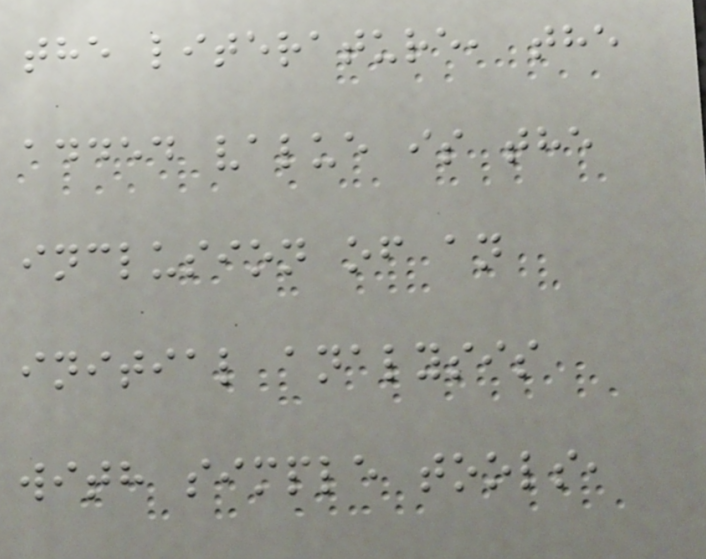the literature, the
added value is the
inclusion of an
initial analysis
with simple tools,
